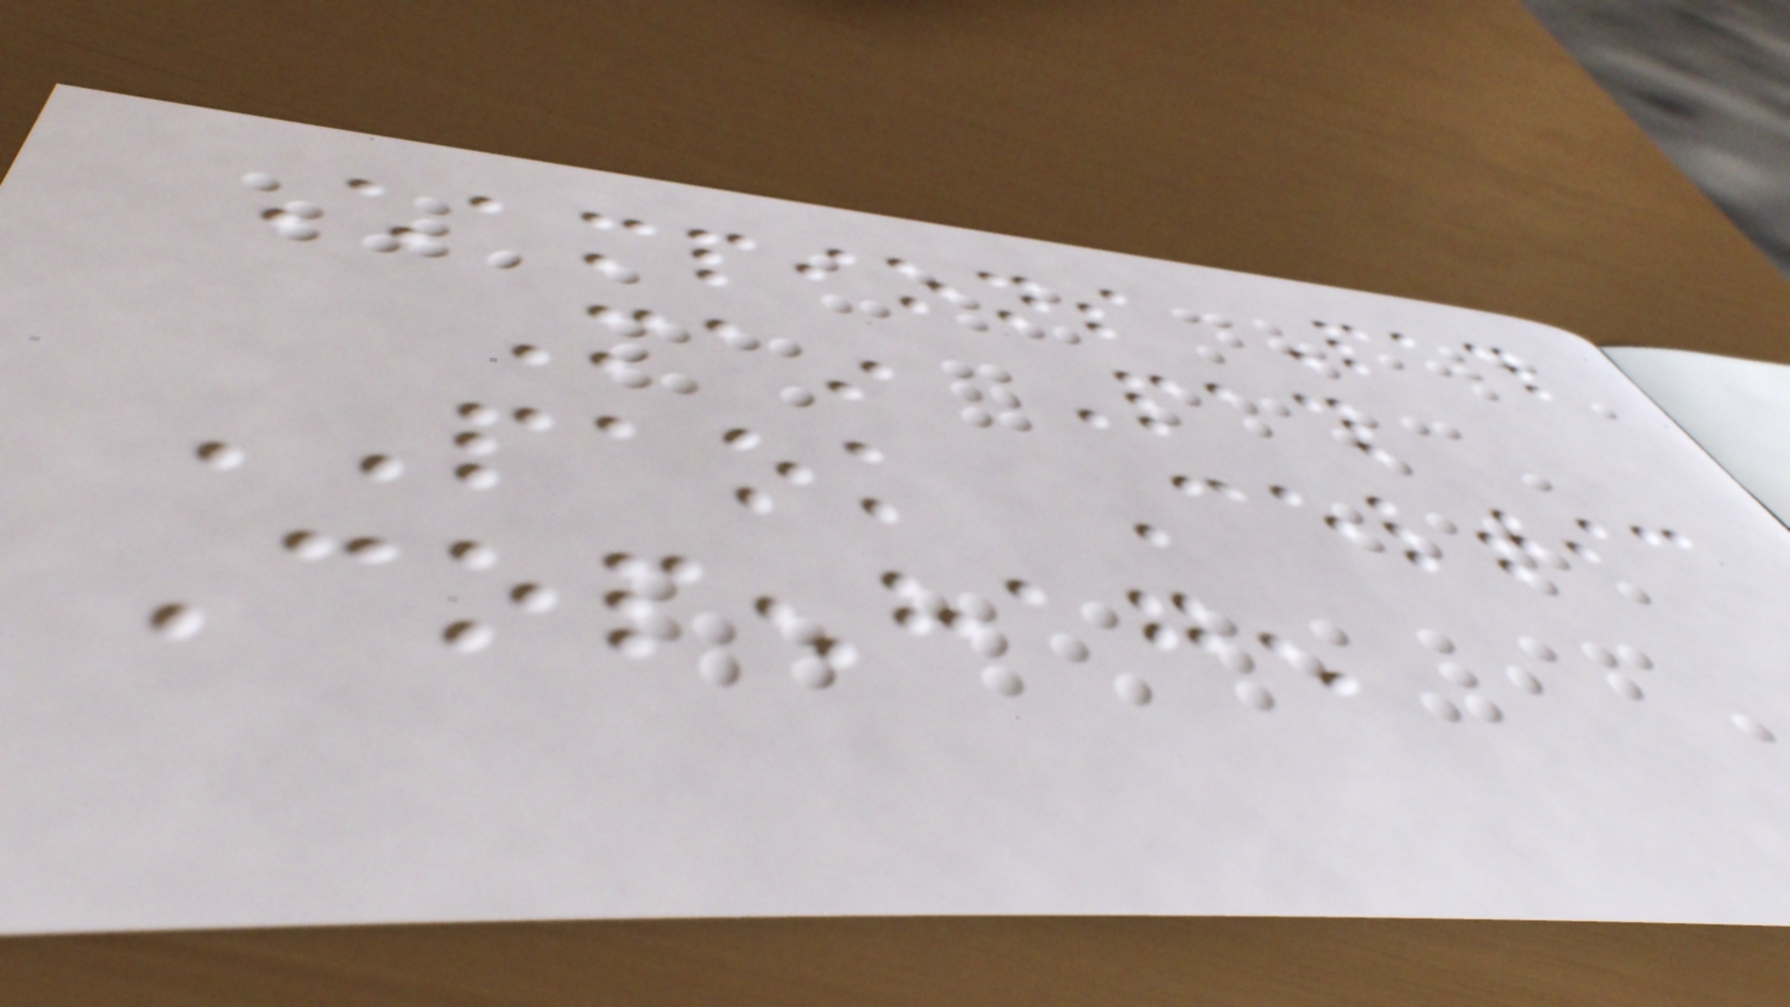Champions Path
Main Path
PAOK Celtic
Copenhagen
